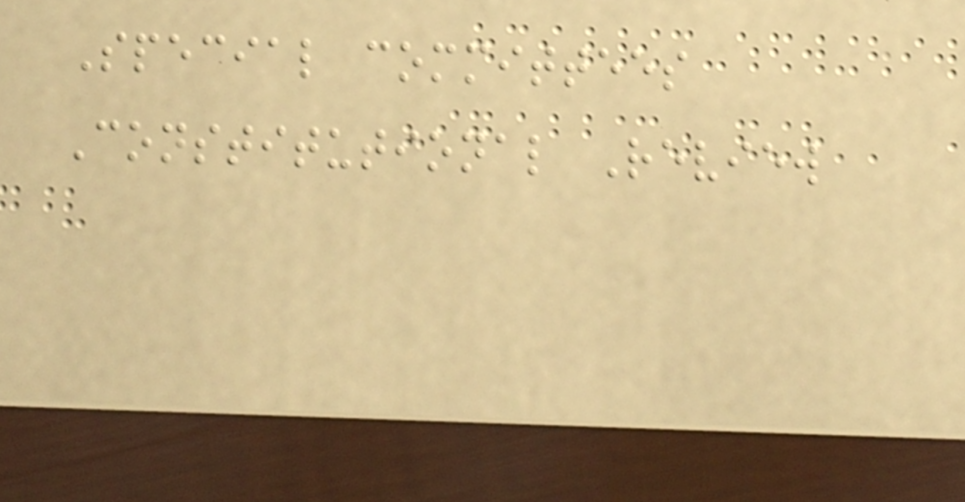Special committees
Constitutional Review
